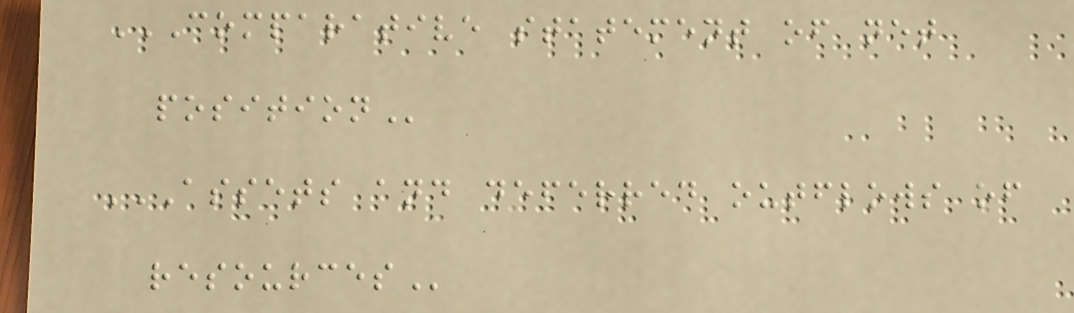COMPARATIVE STATEMENT OF NET
POSITION
ASSETS AND DEFERRED OUTFLOWS OF
RESOURCES
